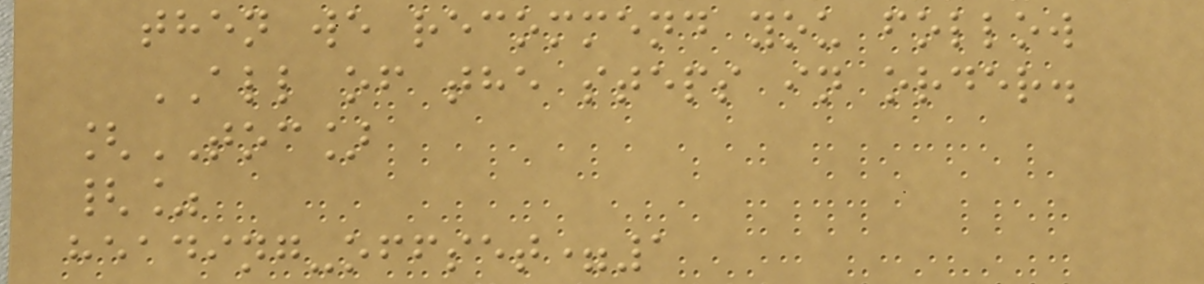then we recommend you follow
ALL of the steps in order.
[TOC]
{%
heading-offset=1
